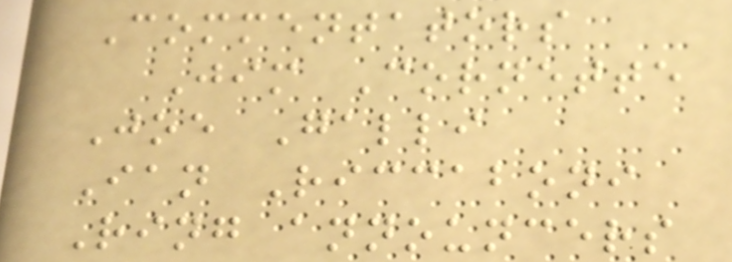Commentators
Jim Cornette
Joe Galli
Ian Riccaboni
Ring announcers
